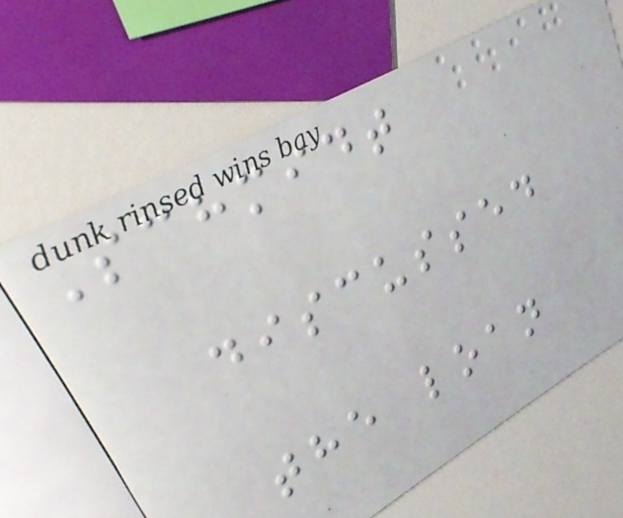Schmidt
discussed
the loan
